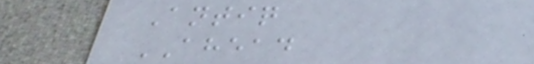Antiq
AHEAD
